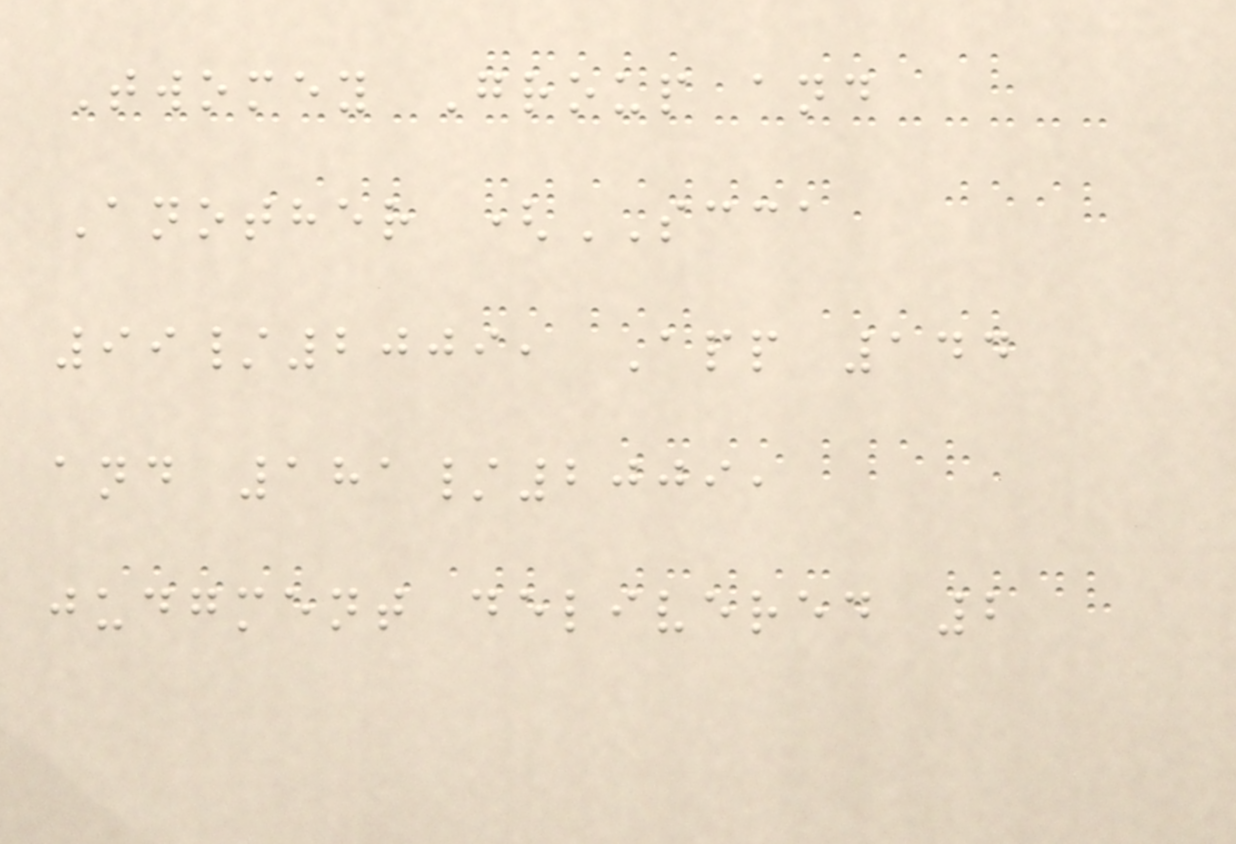Twomey Group and
Another (SCCA
99/2009, App 144
and 181/2009,
judgment delivered 2
